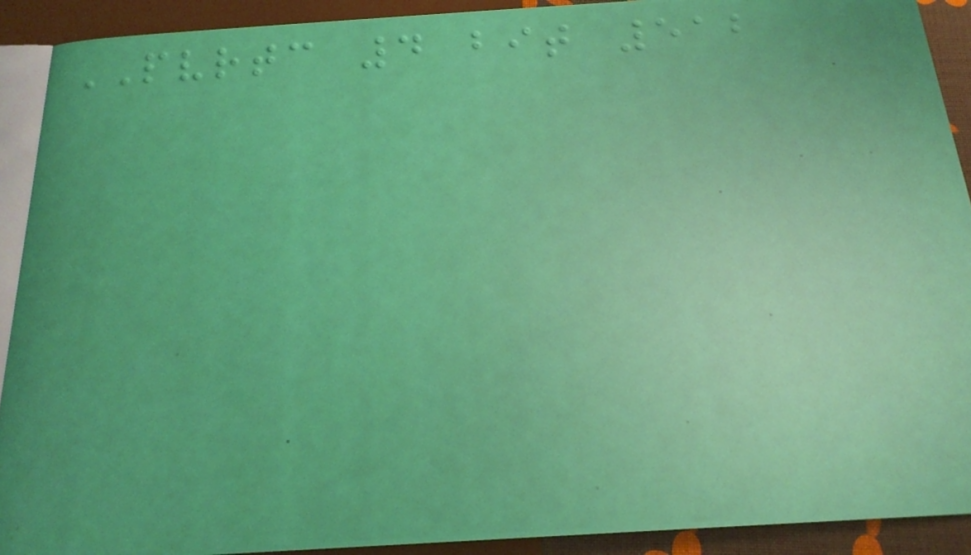PVRTC 4 bit 512
